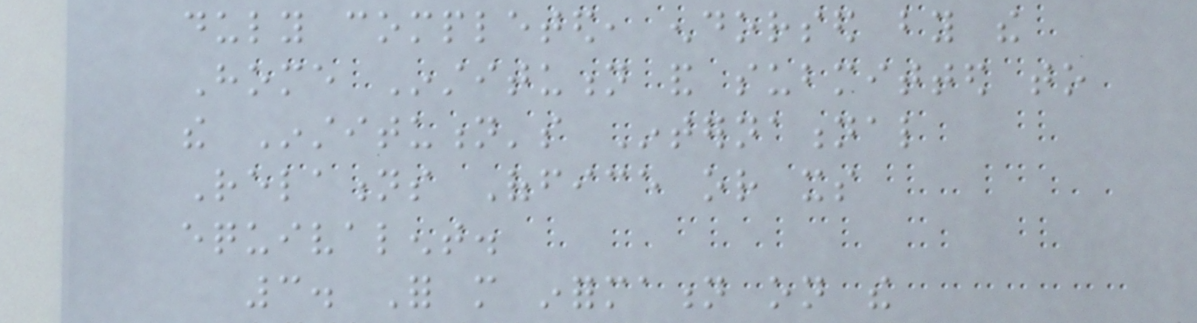duly completed, endorsed by the
Home Institution and submitted to
the Institution's International
Relations Office or its
equivalent.
3. For more information on the
